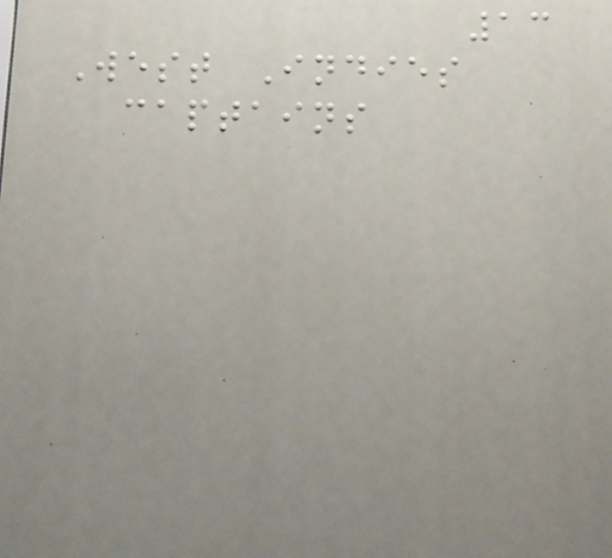13
West Indies
captains
